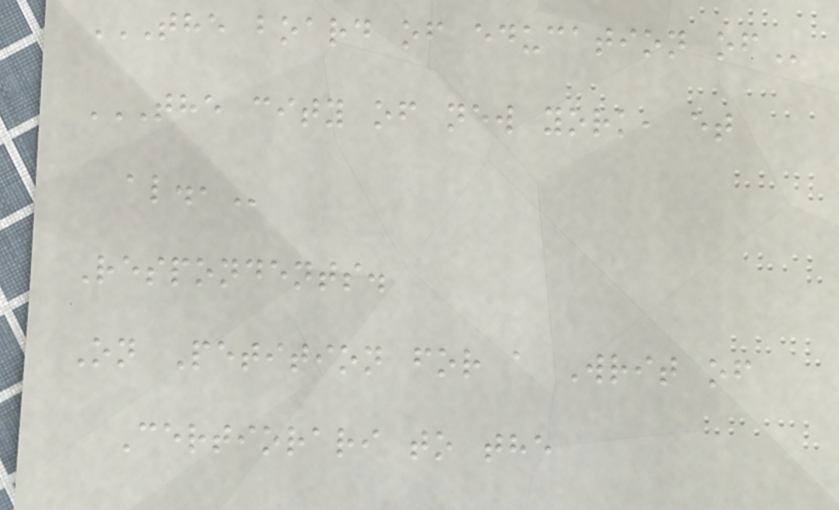THE BOARD OF EDUCATION OF
THE CITY OF NEW YORK, ET
AL.,
Respondents.
On Petition for a Writ of
Certiorari to the
